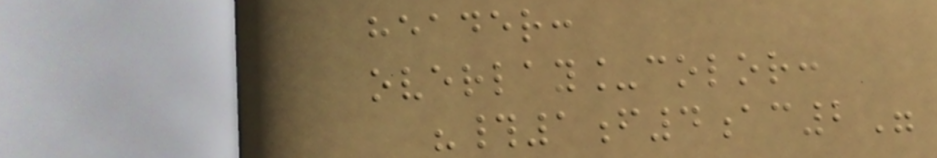header:
overlay_color:
"#1f4ac2"
